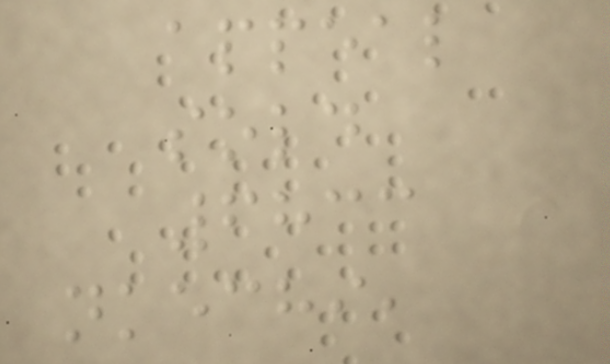appeal
sold
6833
nkechi,
